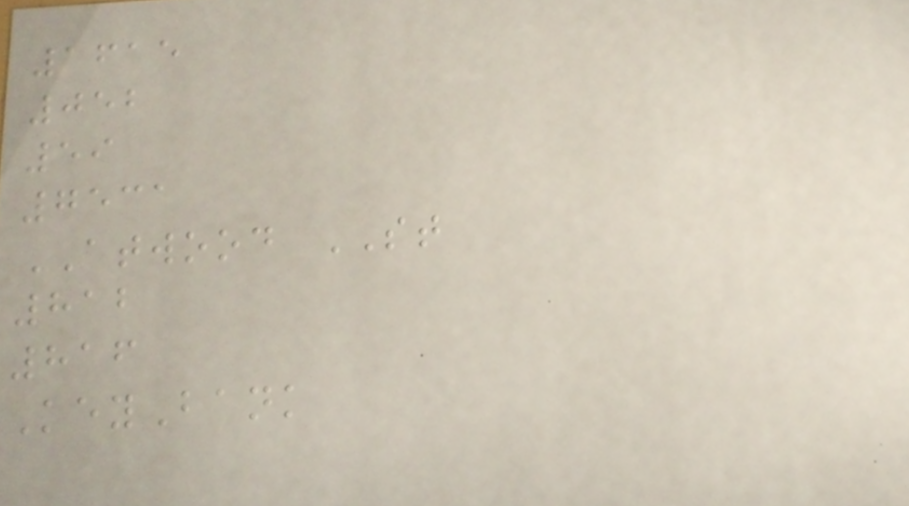1615
052
59
7531
ATWOOD ST
812
816
KeyBank
